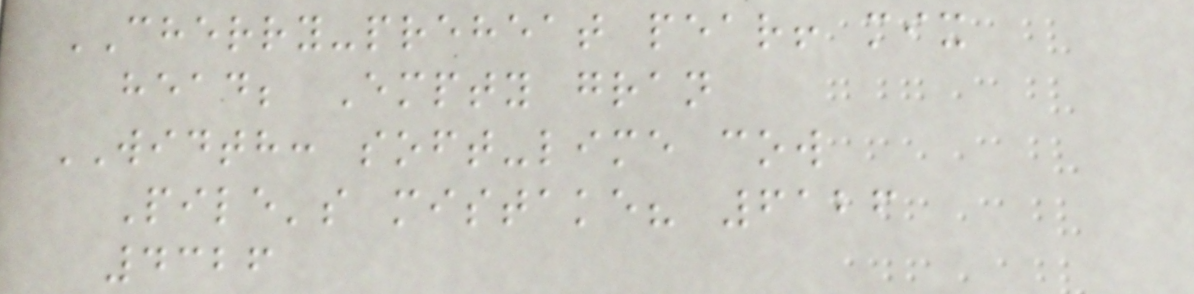CHERRY-preheat pear! mix
head; Empty gran
WIDTH: soft-lime cow
Pile's mistake? 6126
4326
